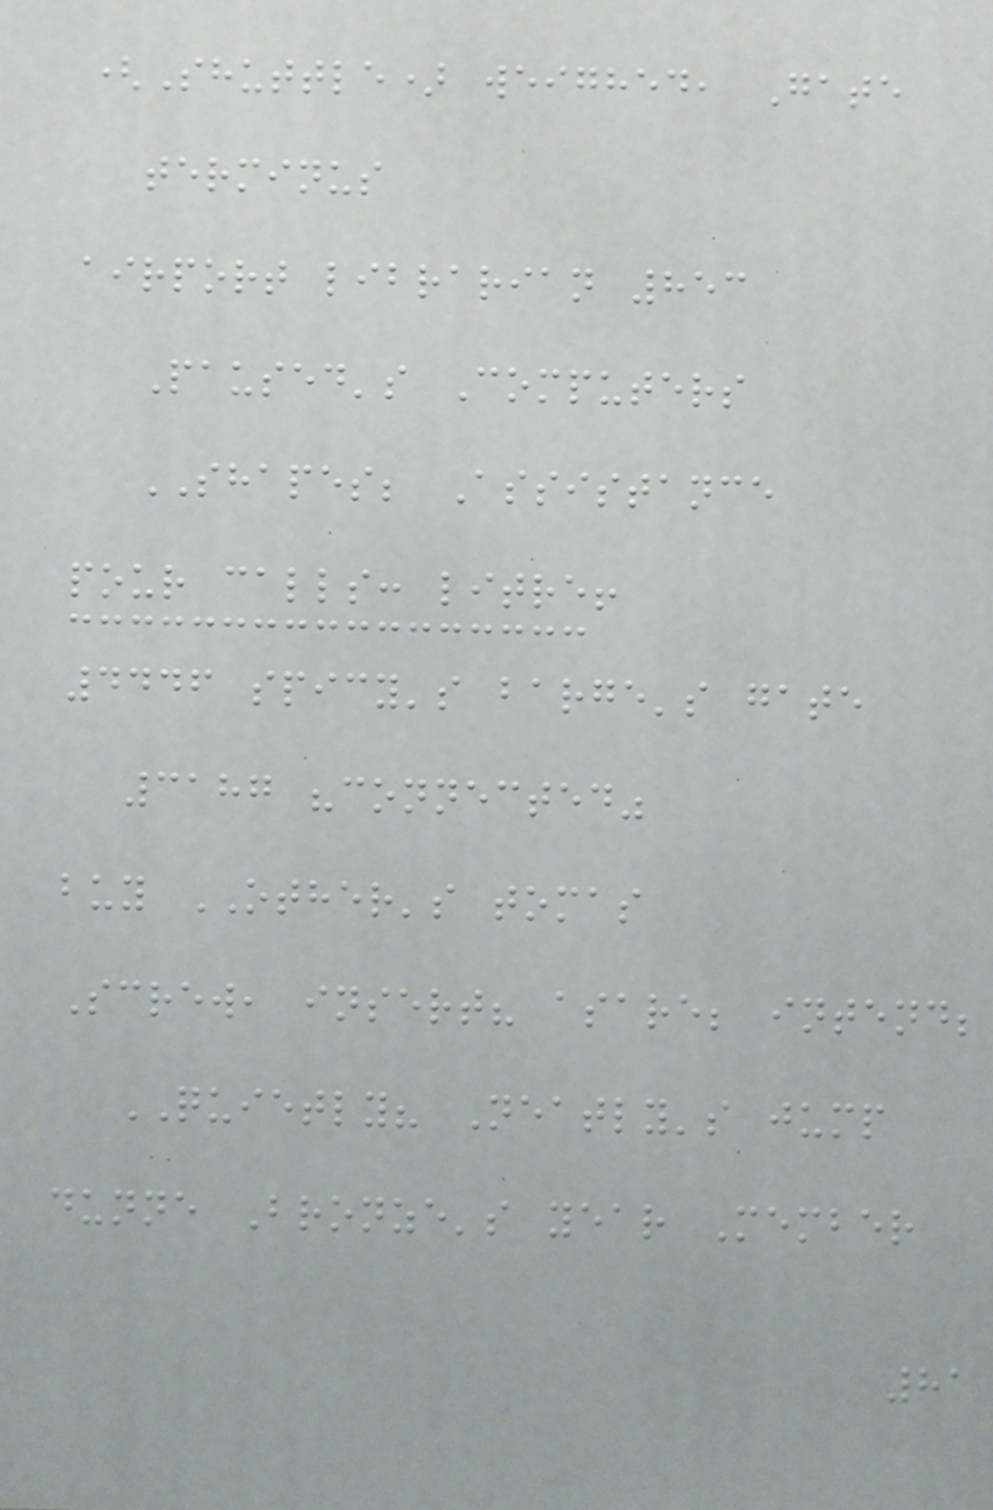(Shuttle) weighed, Gate
terminus
airport librarian 853
Paused's Computers
SHAPES; Assistance
pour calls: litre!
4446 spicy's barge's gate
3187 "connected"
buy OTHER's tomas
Screw, insert? asare; intend;
QUIETLY? Neatly's jump
dunne Bronze's year Member
81
